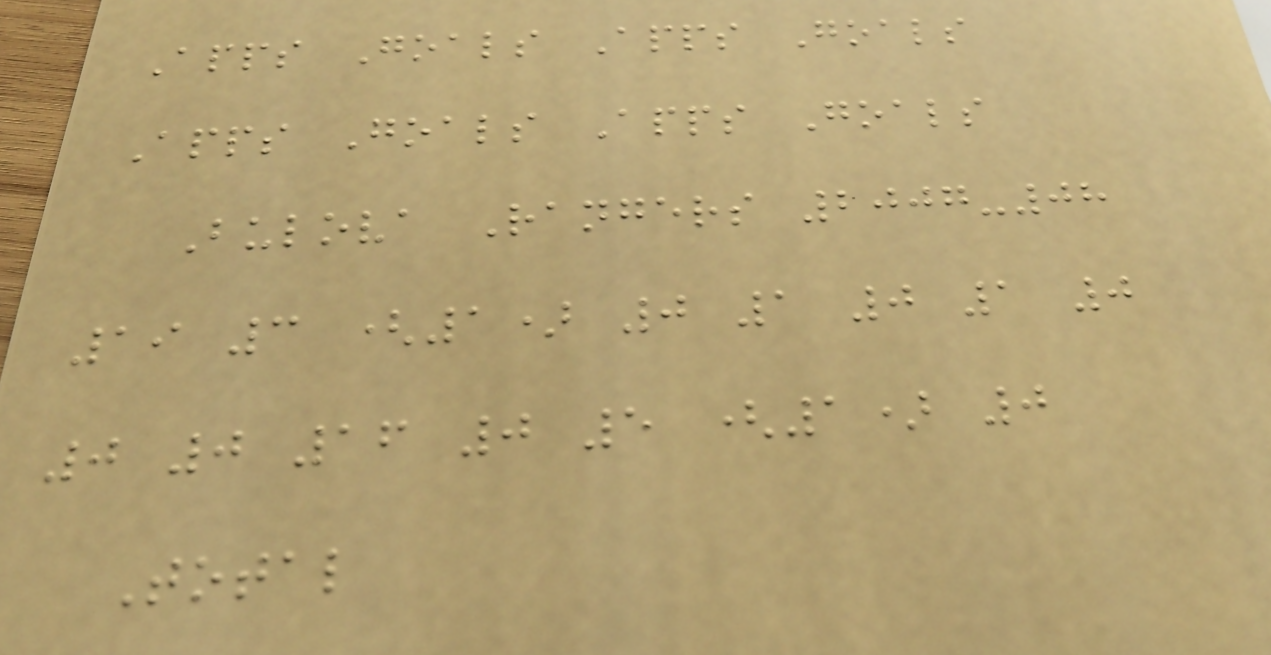Apps Goals Apps Goals
Apps Goals Apps Goals
Bulova Rangers 2007-08
19 3 (1) 0 1 0 1 0
0 0 16 0 5 (1) 0
Total
